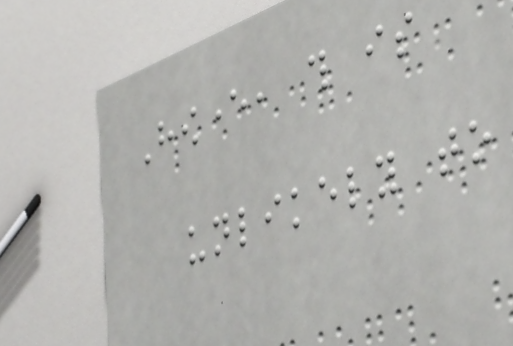However, this is
unlikely to
